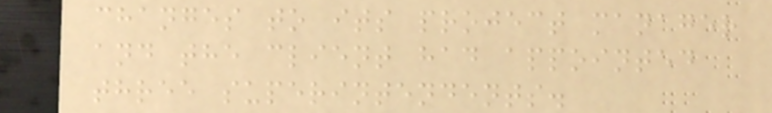changes to its project manager
and the client had appointed
three superintendents.
